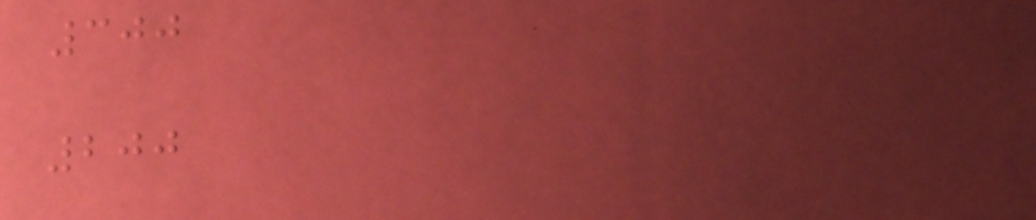300
200
